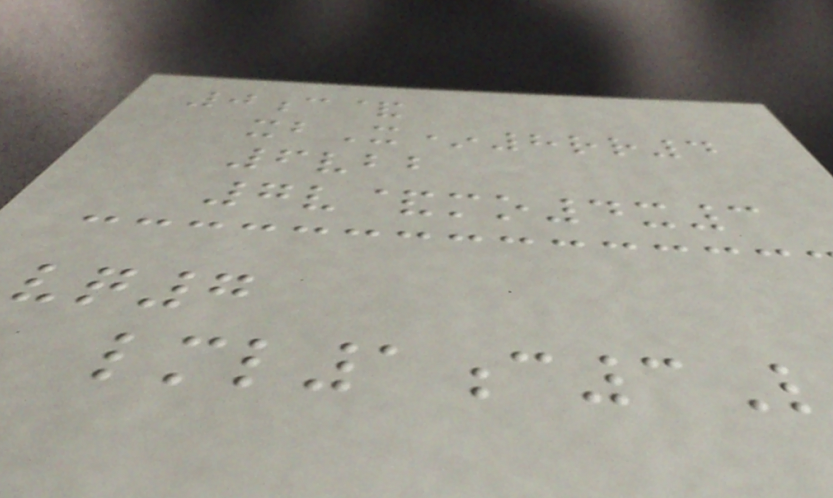0c&
xbX*8rr4
6vbb
7v&mo4x3
vq7
lml1c3L
